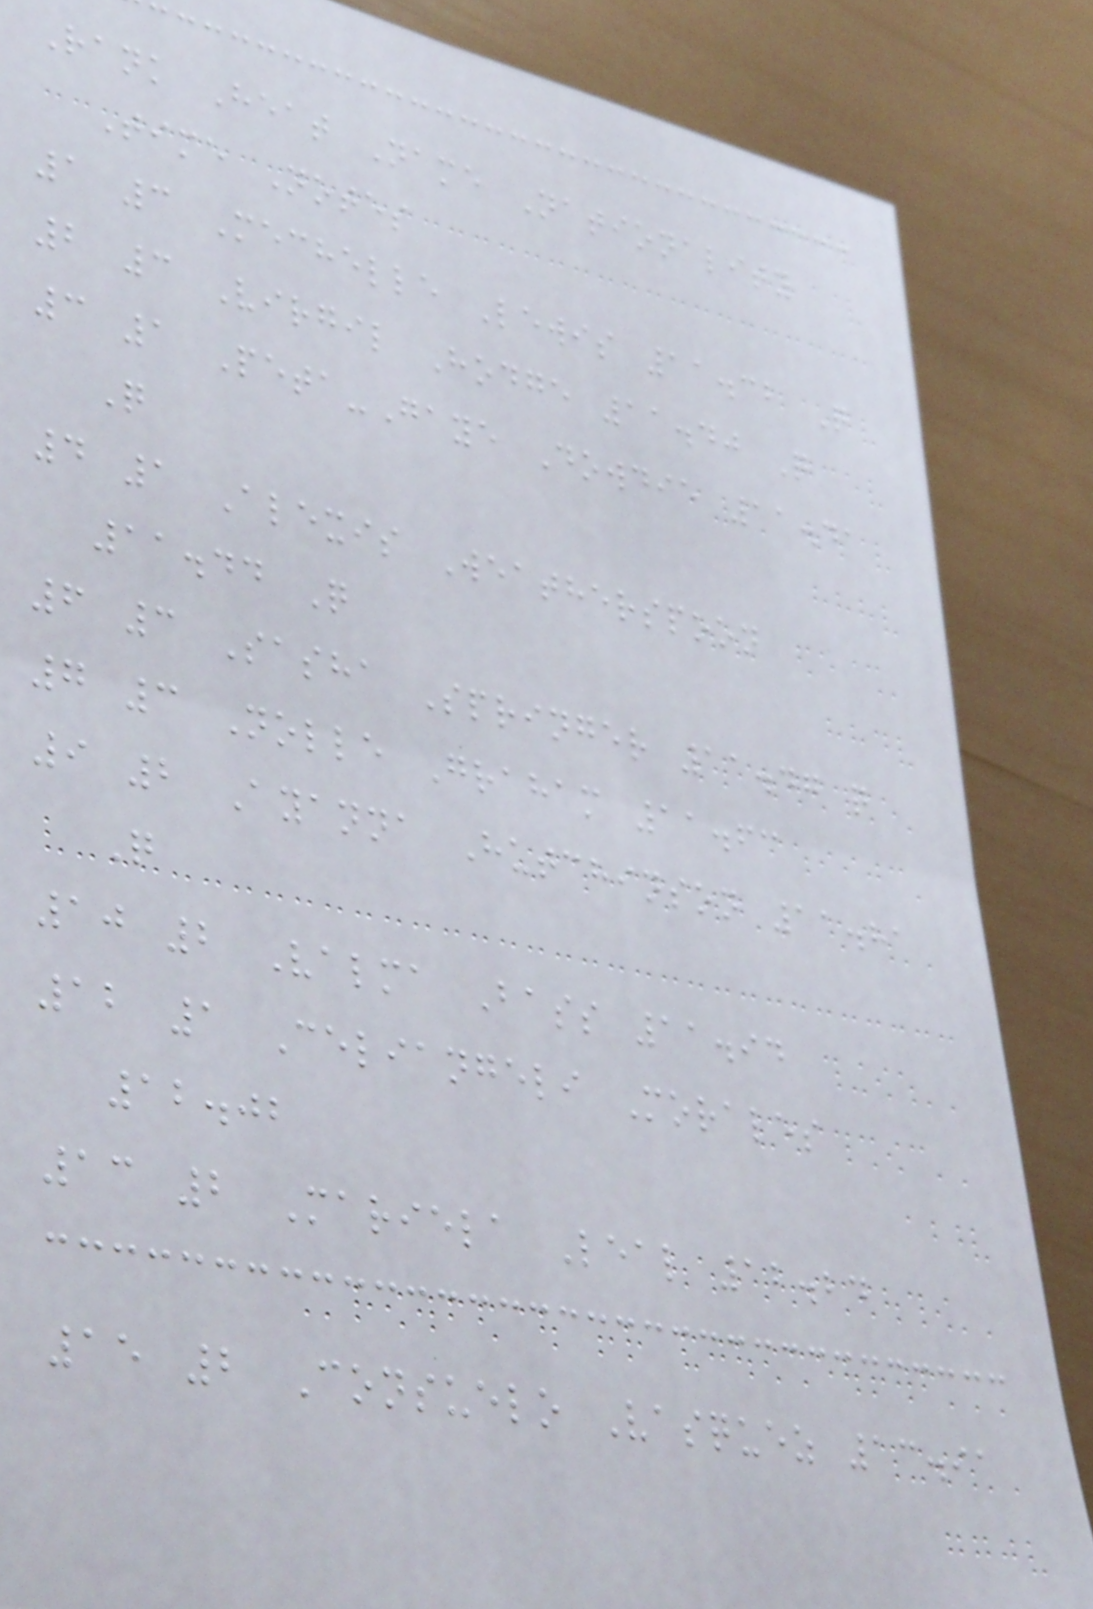Rank Heat Name Nationality
Time Notes
1 3 Mechelle Lewis 11.32 Q
2 3 Virgil Hodge 11.40 Q
3 1 Peta-Gaye Dowdie 11.41
Q
4 1 Alexis Weatherspoon
11.44 Q
6 3 Sasha Springer 11.47 q
7 3 Nolle Graham 11.63
9 2 Ayanna Hutchinson 11.81
Q
10 2 Valma Bass 11.94
12 1 Celiangeli Morales
12.02
13 2 Mariela Leal 12.24
15 2 Consuelo Vasquez 13.91
